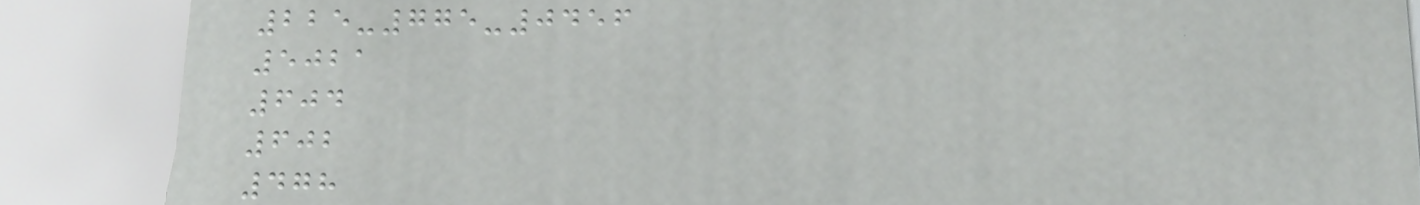225-775-0456
5021
604
602
478
